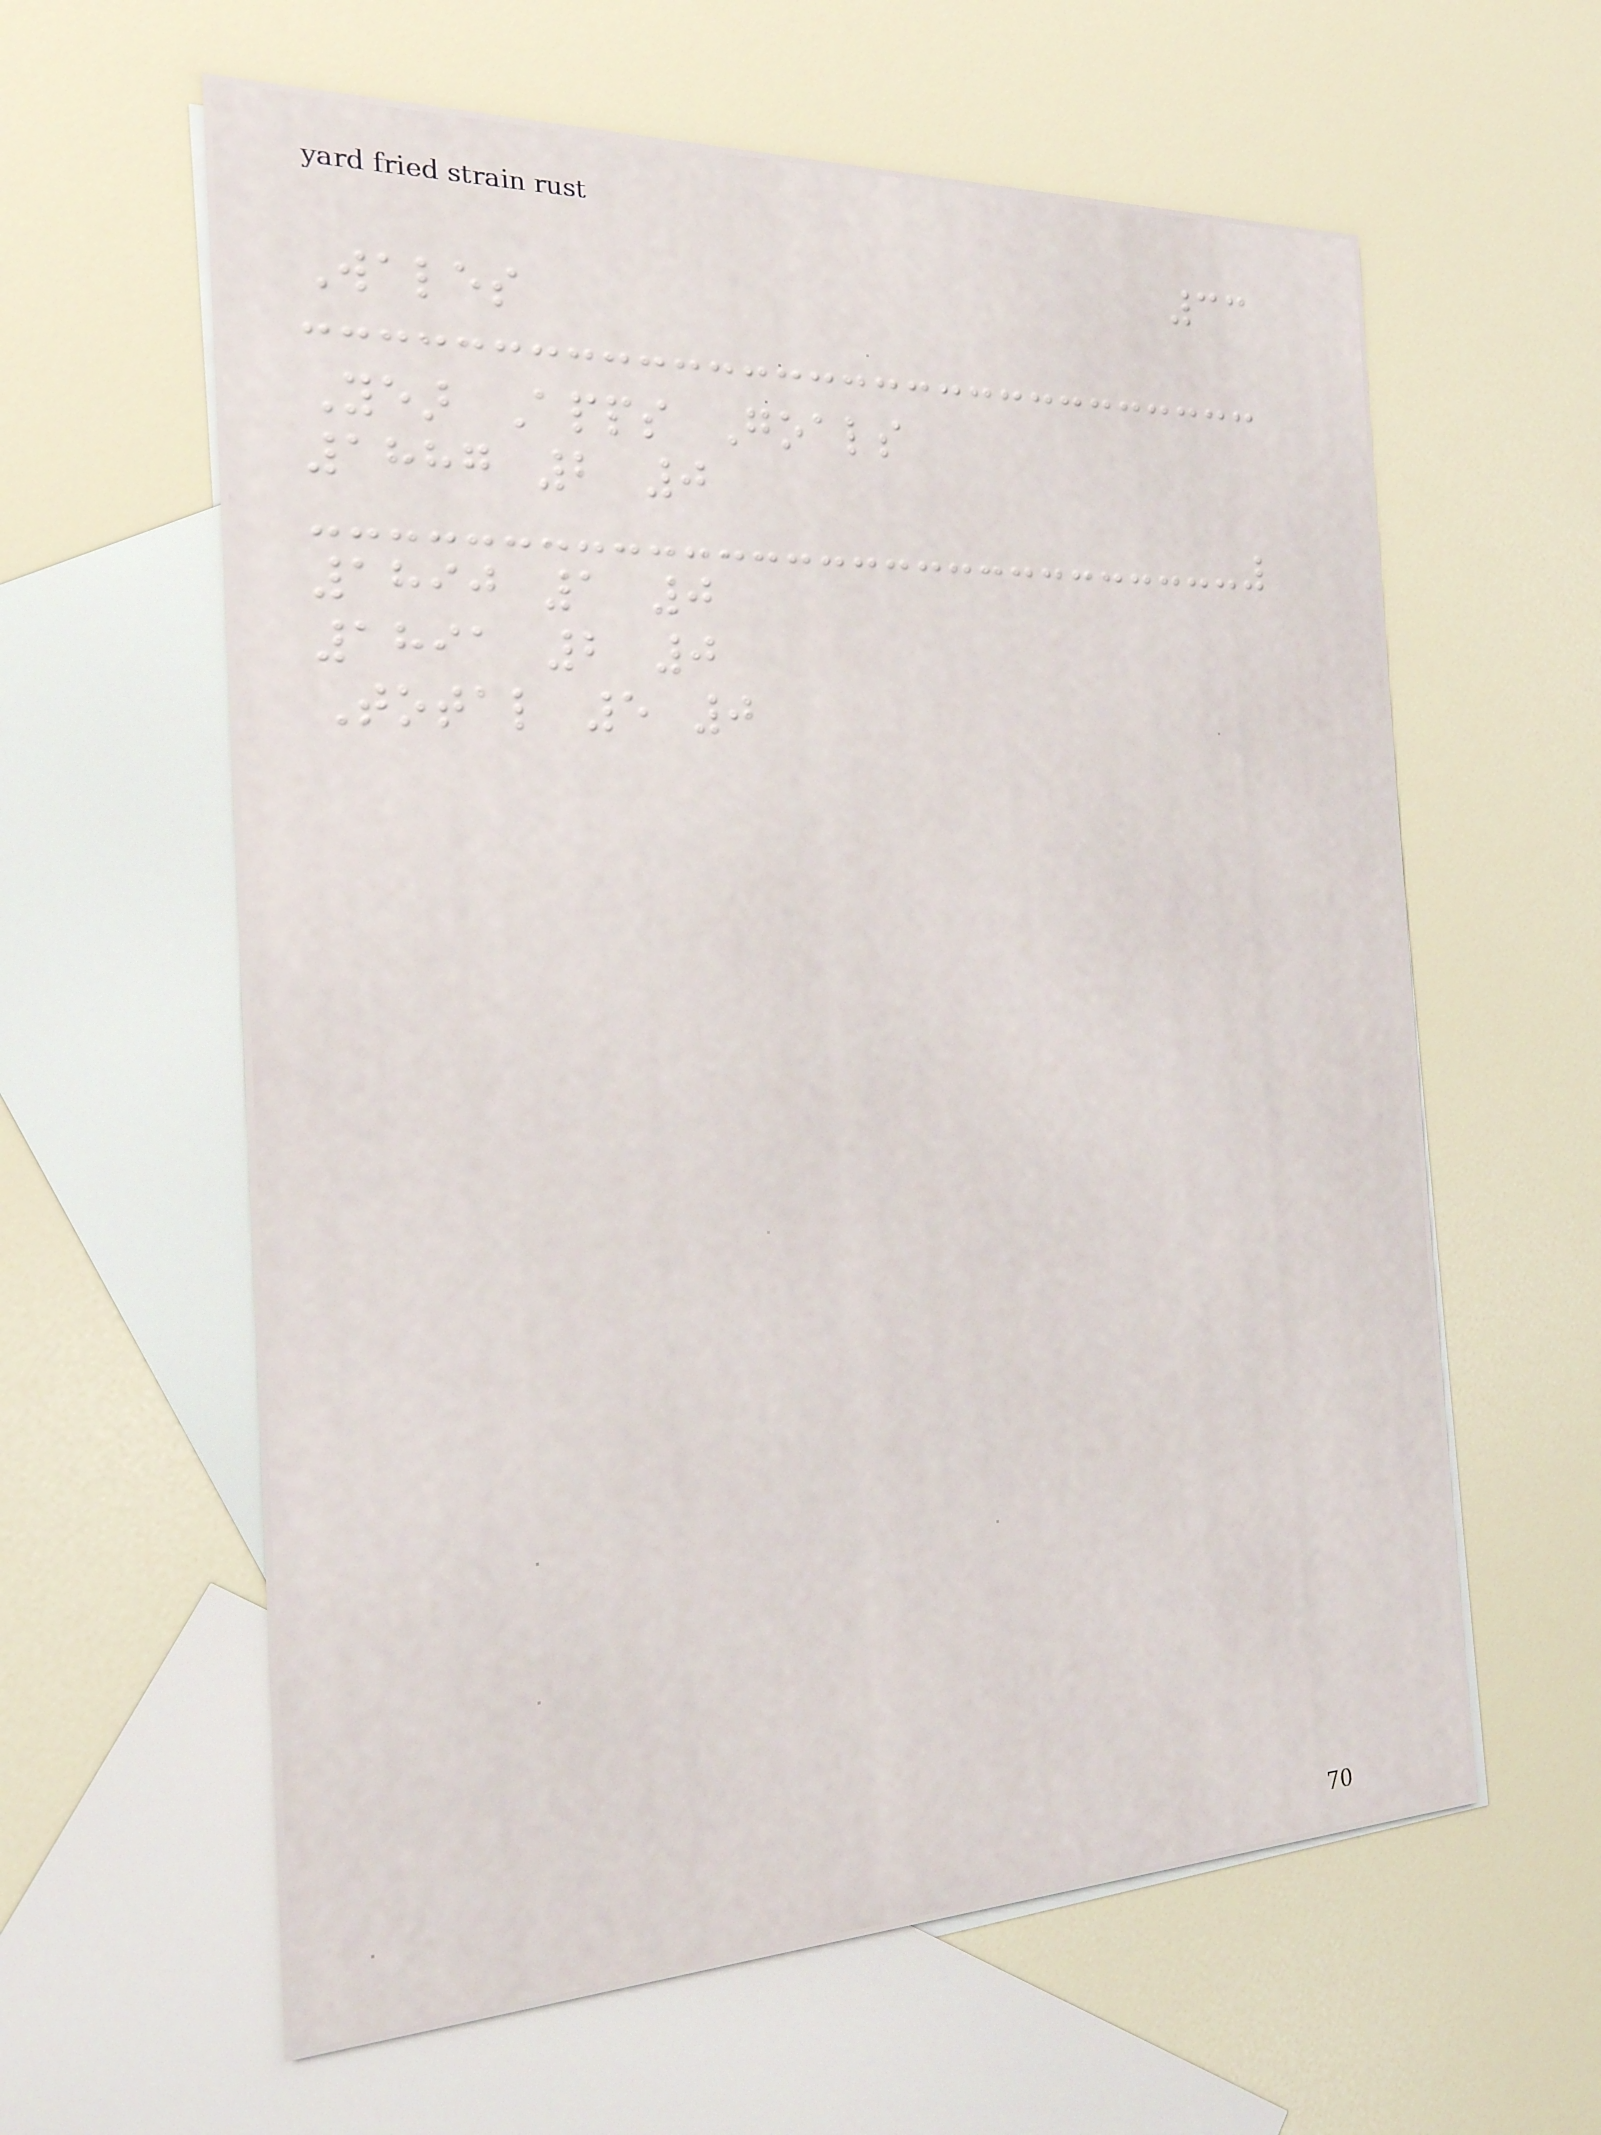33
Wales
Year Apps Goals
1887 2 0
1890 1 0
1891 2 0
Total 5 0
